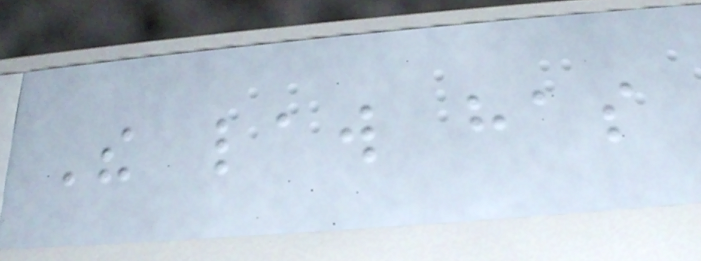The law has
